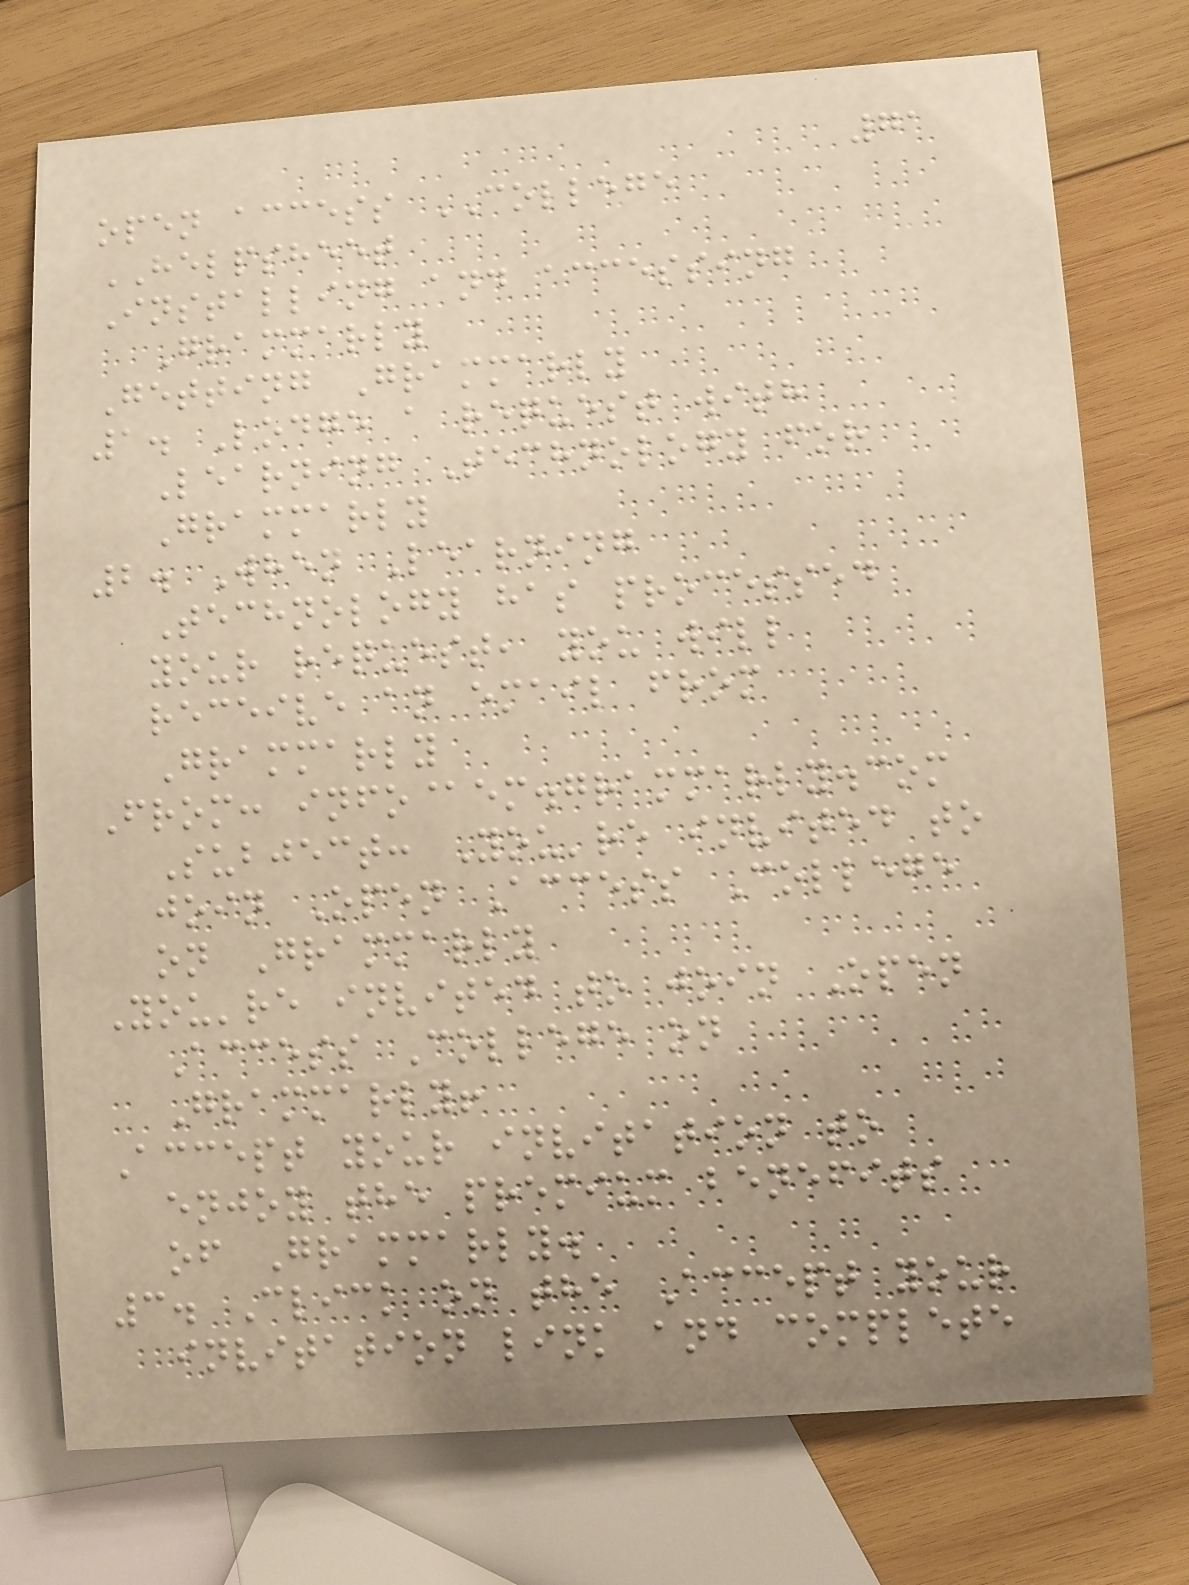71
open access COLLEGE
HELPSHEET
Installing and accessing
Grammarly
Getting Grammarly
1. Lodge a request with
Learning Technology for
Grammarly
2. When Learning
Technology has processed
your request, you will
receive an email from
Grammarly
From: info@em.grammarly.com
Subject: You're invited to
join Open Access College
on Grammarly
You're invited to join Open
Access College on
Grammarly!
Accept your invitation to
enjoy the premium benefits
of Grammarly.
3. Click on the Accept your
invitation link and complete
